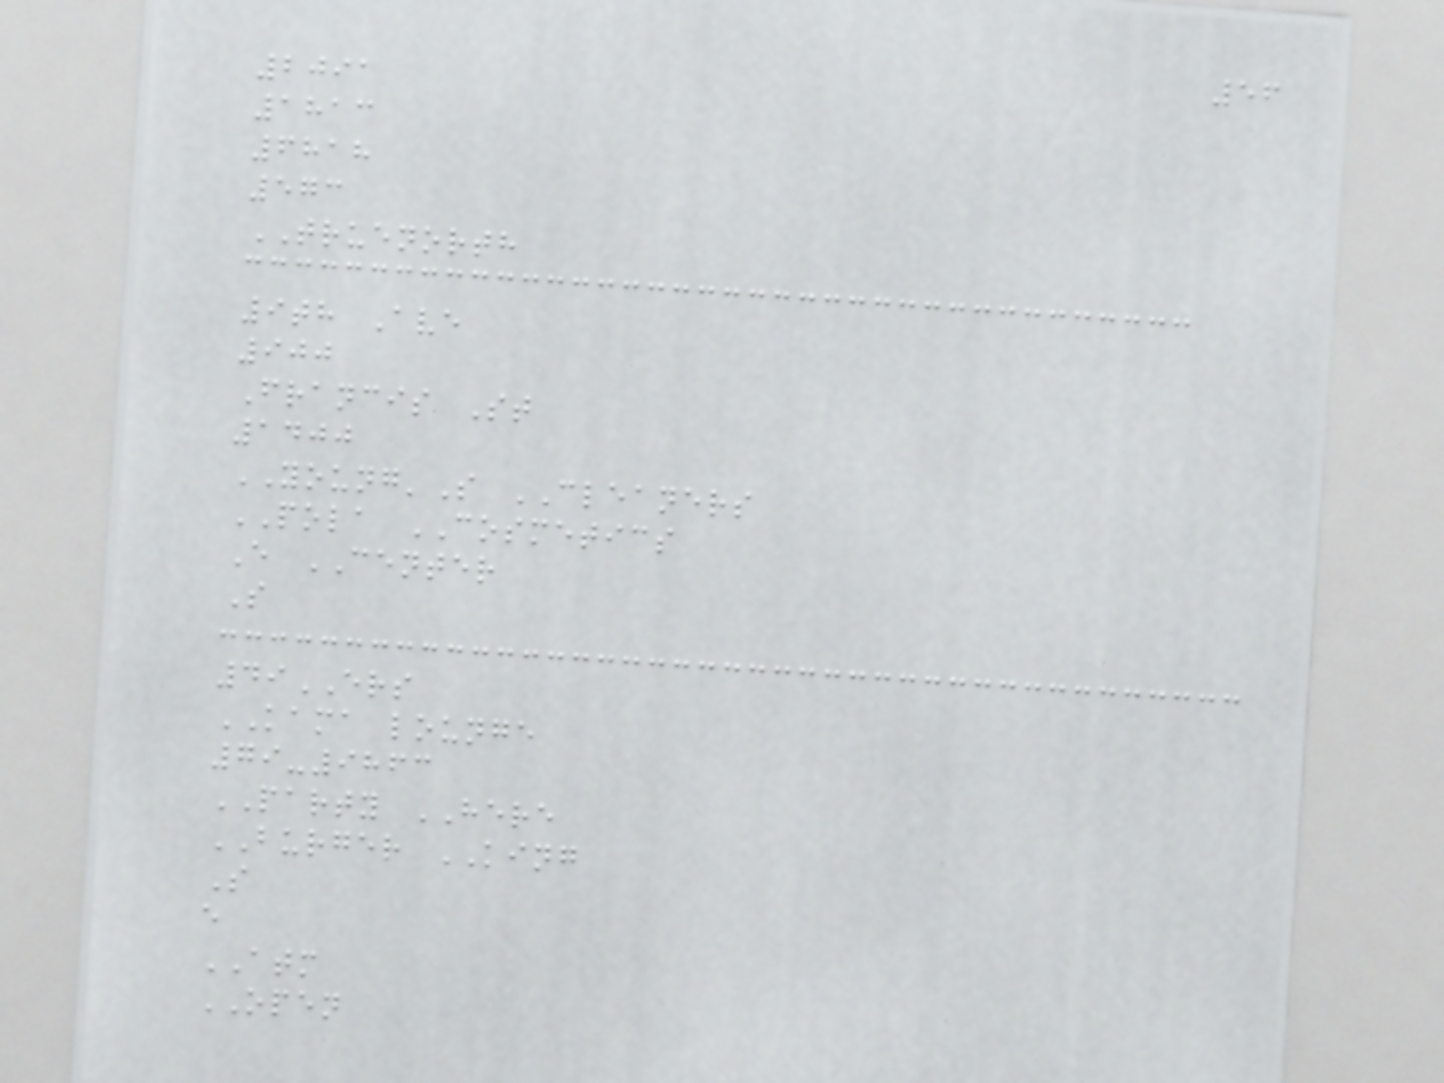56
2091
1813
6818
573
TRUENORTH
9th Ave
900
Francis St
1400
YOUNG'S CLEANERS
POLA COSMETICS
E CENTER
S
49ERS
KAMA lounge
79-9863
PARTY HERE
BURGER KING
S
e
ATM
OPEN
